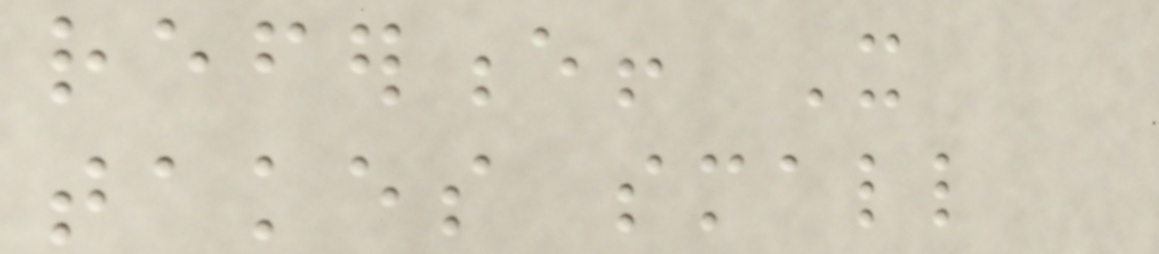reference! It
takes small
